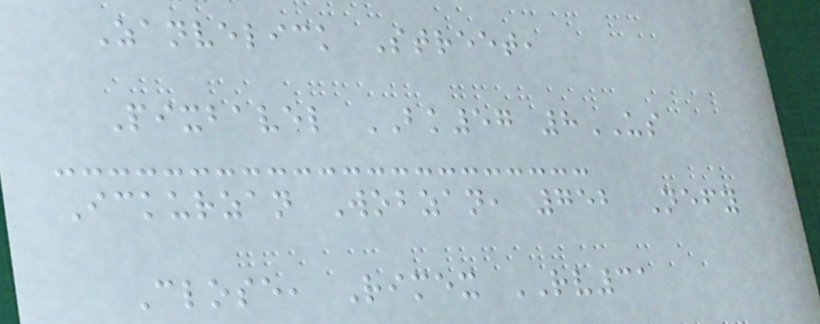Zanvelick Street,
Pixbavel BK57 8US
Ickurzan Wobzan, 752 Nefy
Close, Rimex RV31
